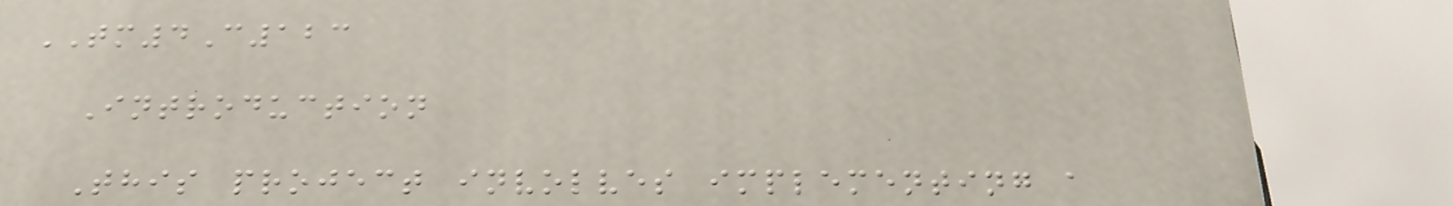TM4C123
Introduction
This project involves implementing a
